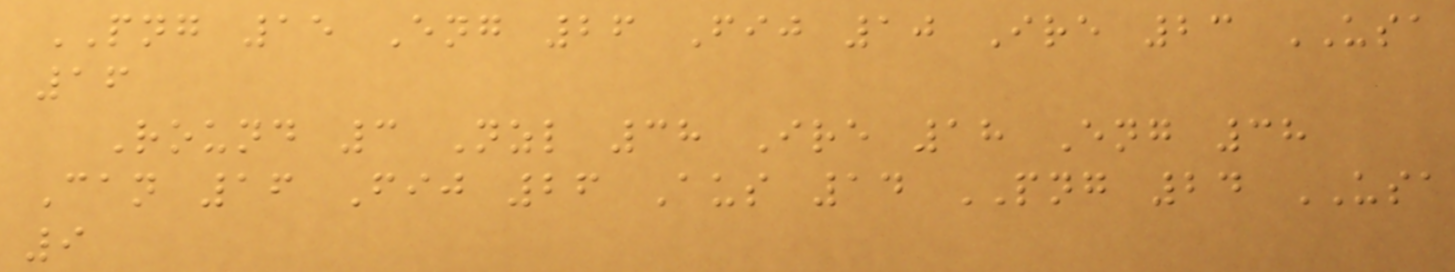PNG 15 Eng 26 Fij 10 Ire 23 USA
16
Round 3 Nzl 38 Ire 18 Eng 38
Can 16 Fij 26 Aus 14 PNG 24 USA
9
